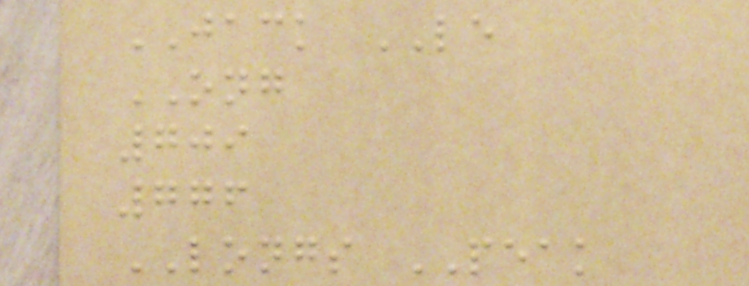JACK LE
ONG
709
776
LONGS PEAK
